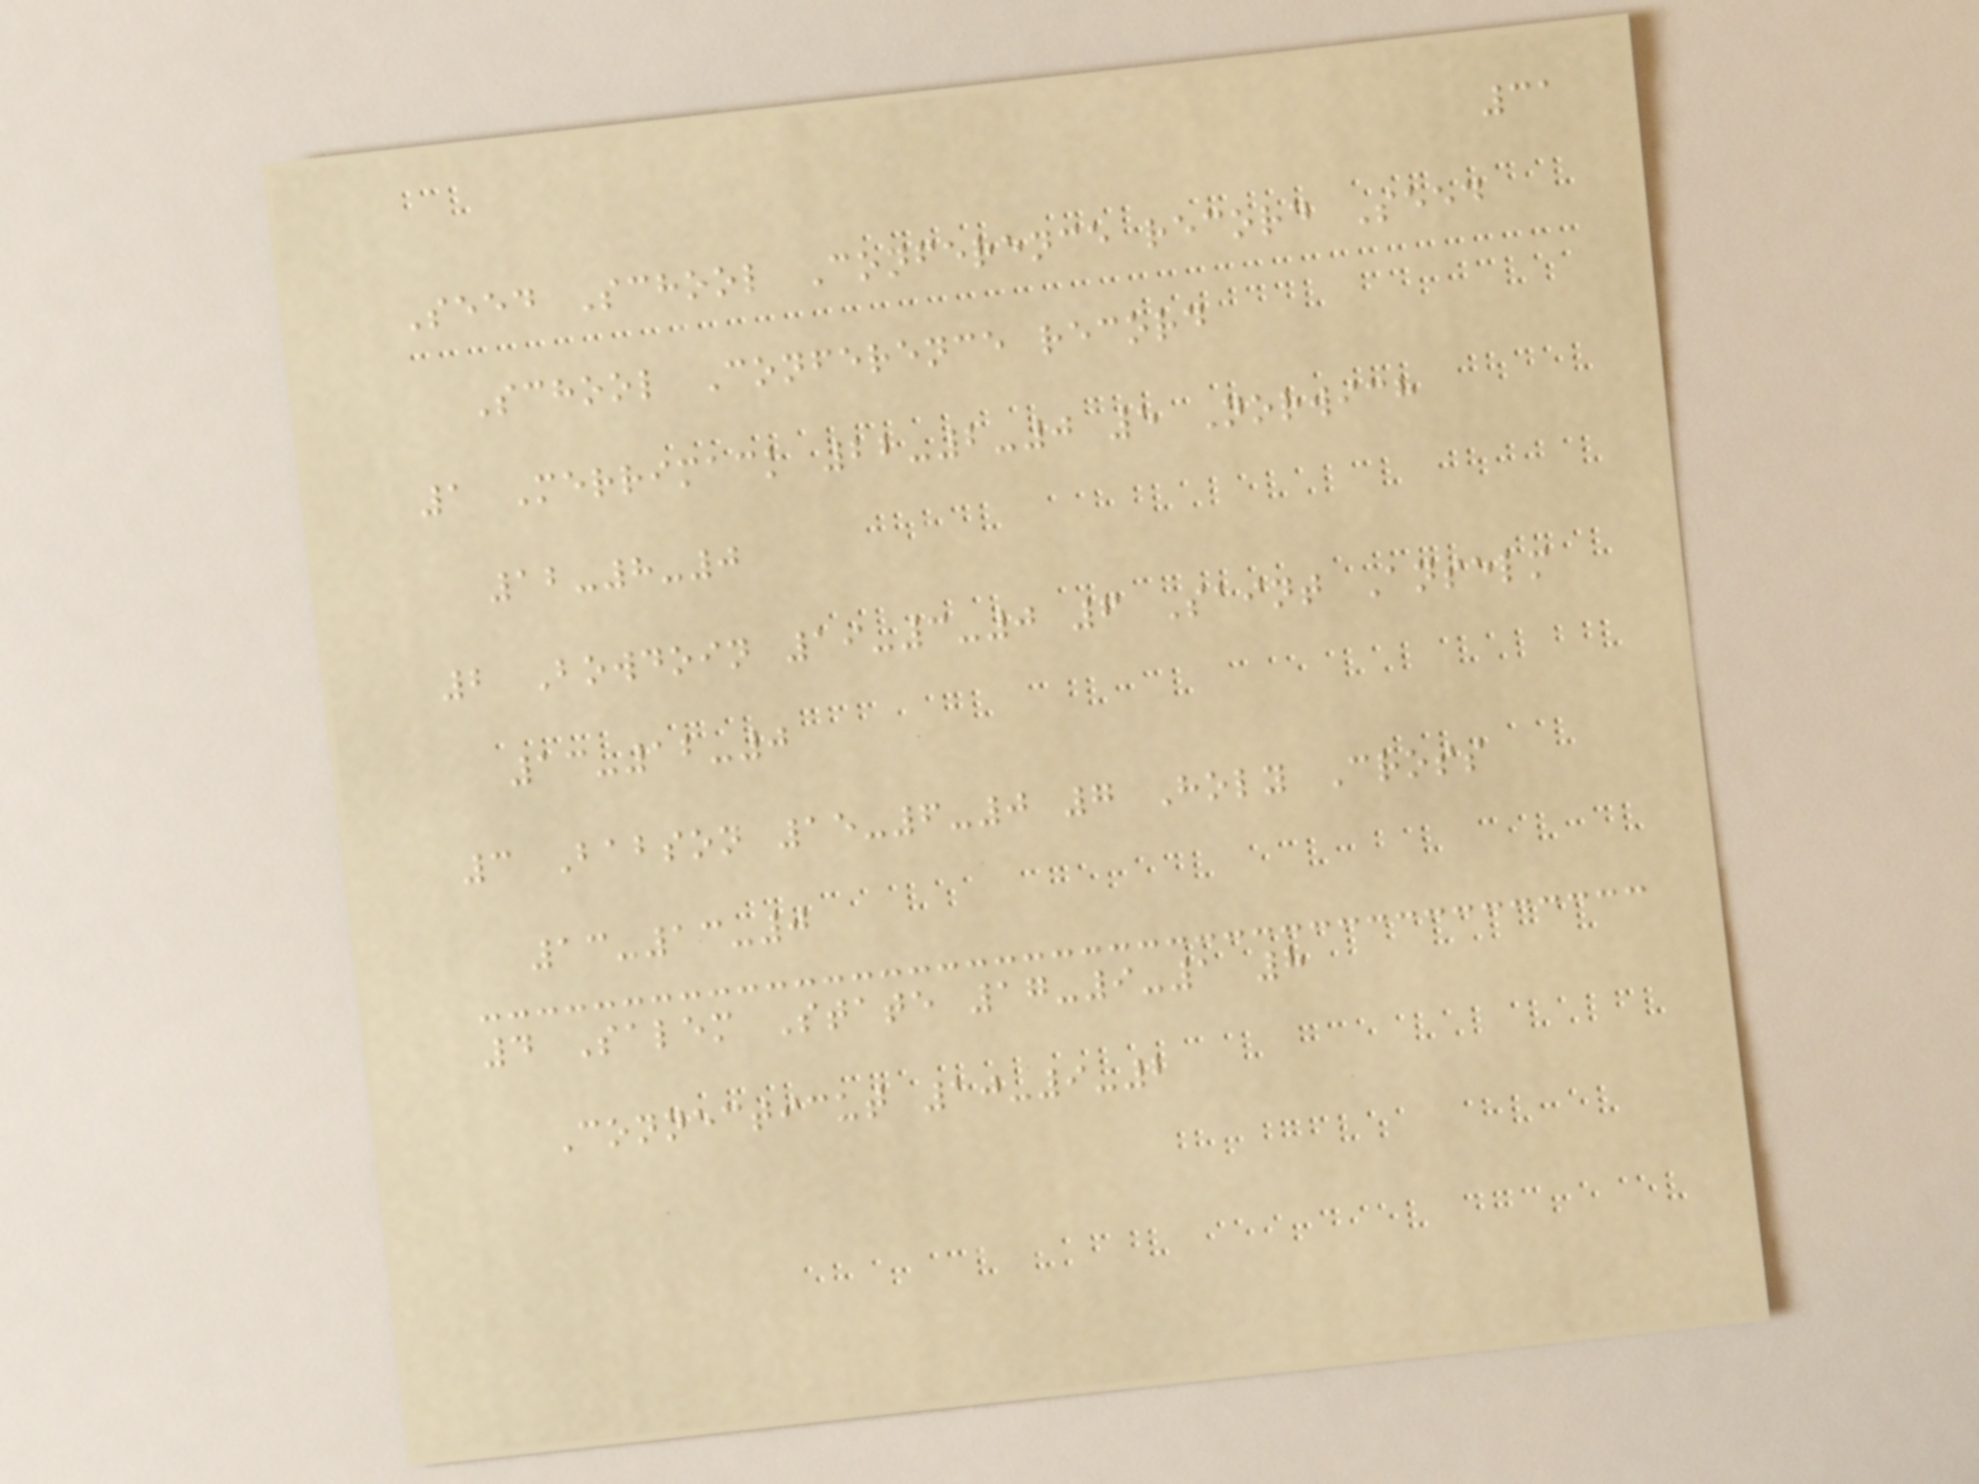31
Seed School Conference record Seed
School Conference record
1 Merrimack 22-2-0 5 Norwich
12-8-0
2 Bowdoin 19-3-0 6 Saint Anselm
13-12-0
3 Babson 15-6-0 7 Holy Cross
13-13-0
4 Salem State 17-9-1 8
Connecticut 10-9-2
